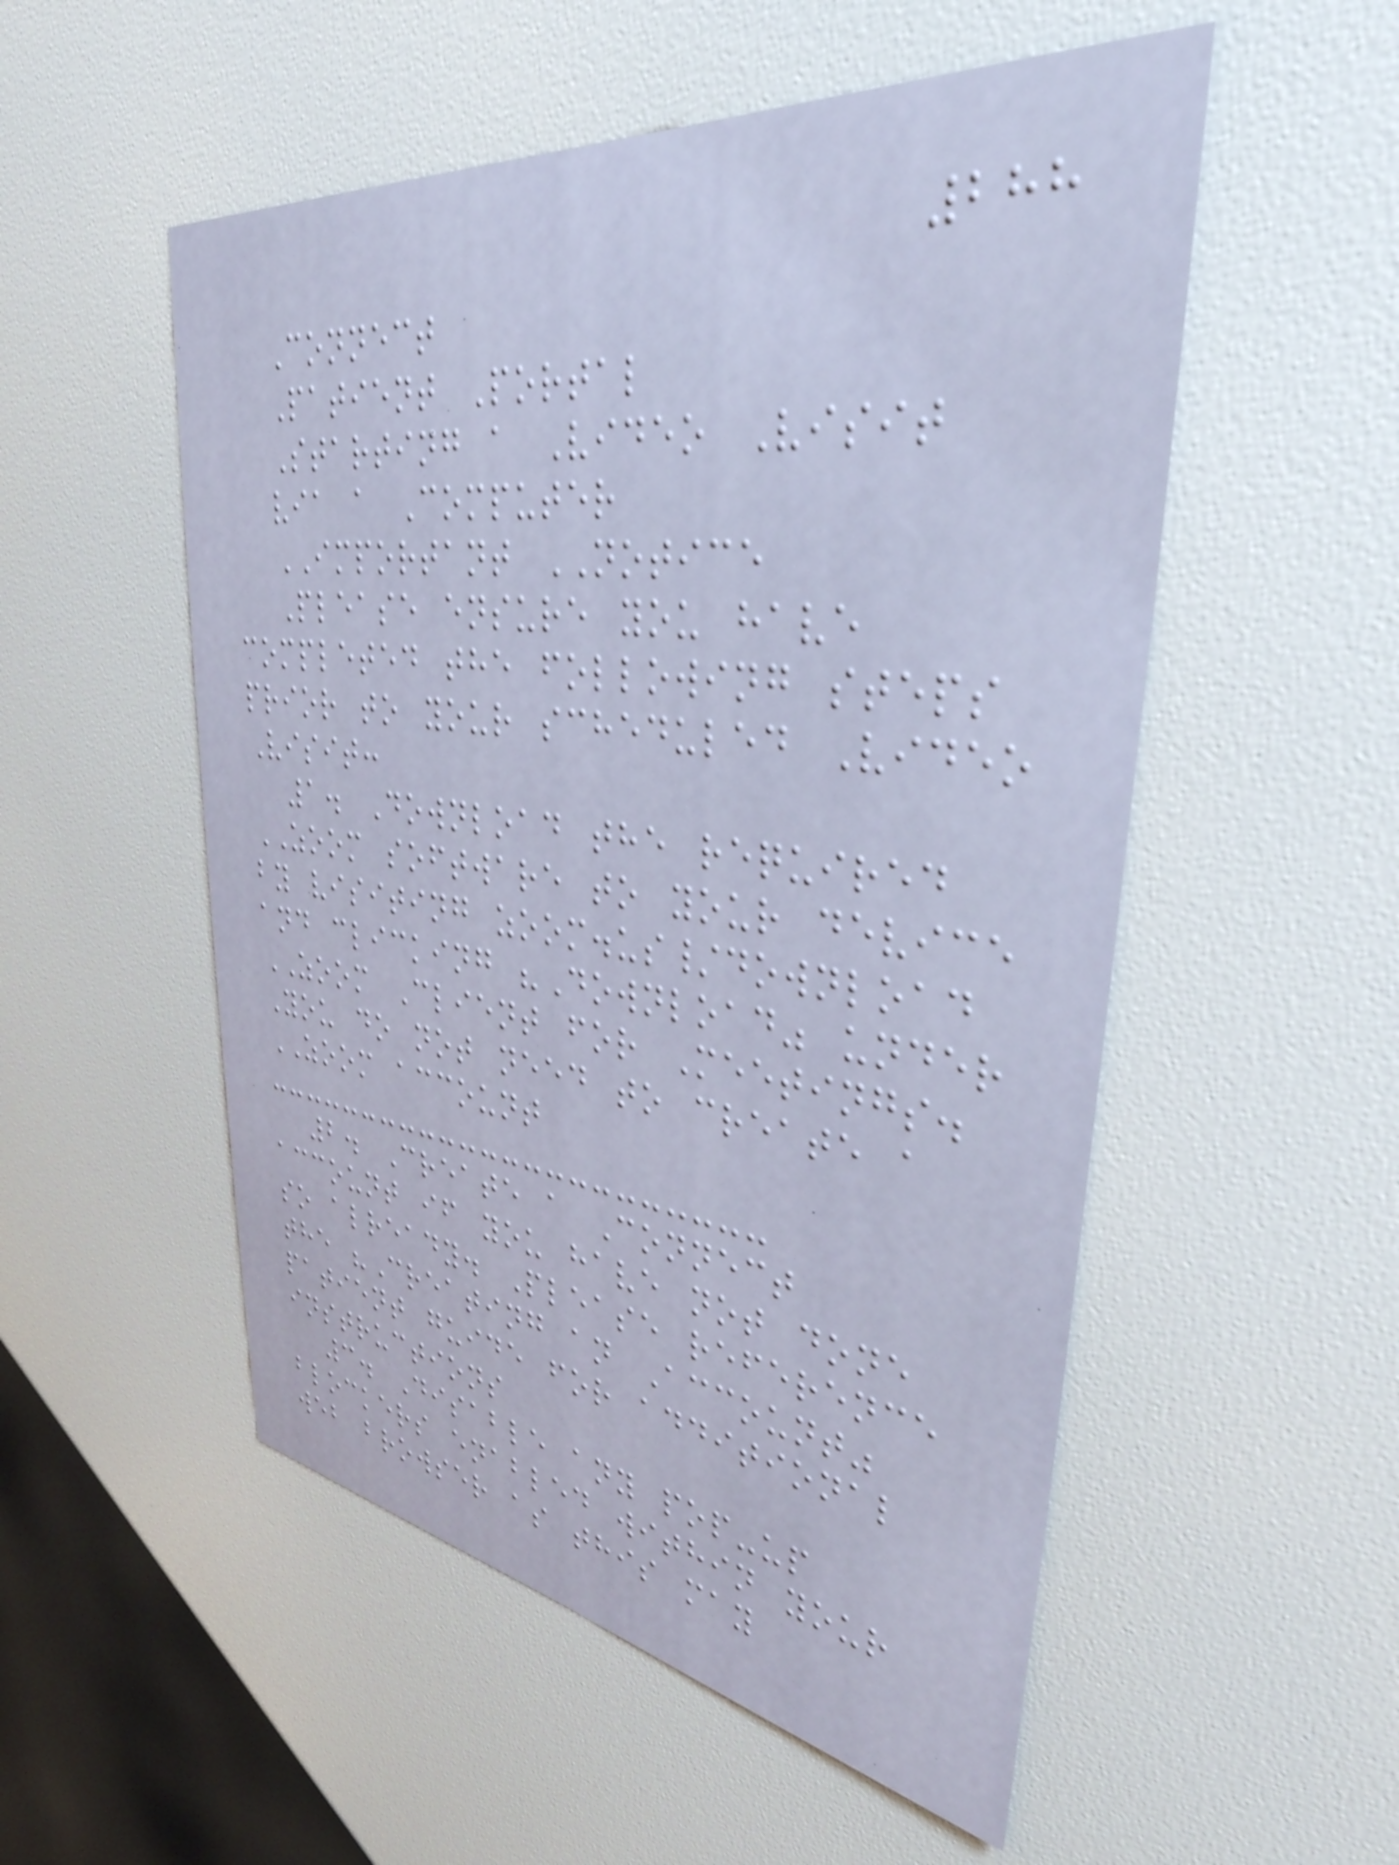288
Connect
Patient Portal
Starting a Video Visit
via a Computer
IMPORTANT NOTICE
Please ensure you have
completed the following steps
prior to your scheduled Video
Visit:
1. Download the required
ZOOM software to your device
by visiting zoom.us/download
and clicking "Download" under
ZOOM Client for Meetings.
You do not need to create a
ZOOM account
2. Create a Connect
account if you have not done
so already. Please reference
the "Creating an Account"
patient guide for additional
instructions
3. Disable any pop-up
blockers enabled within your
web browser as this may
